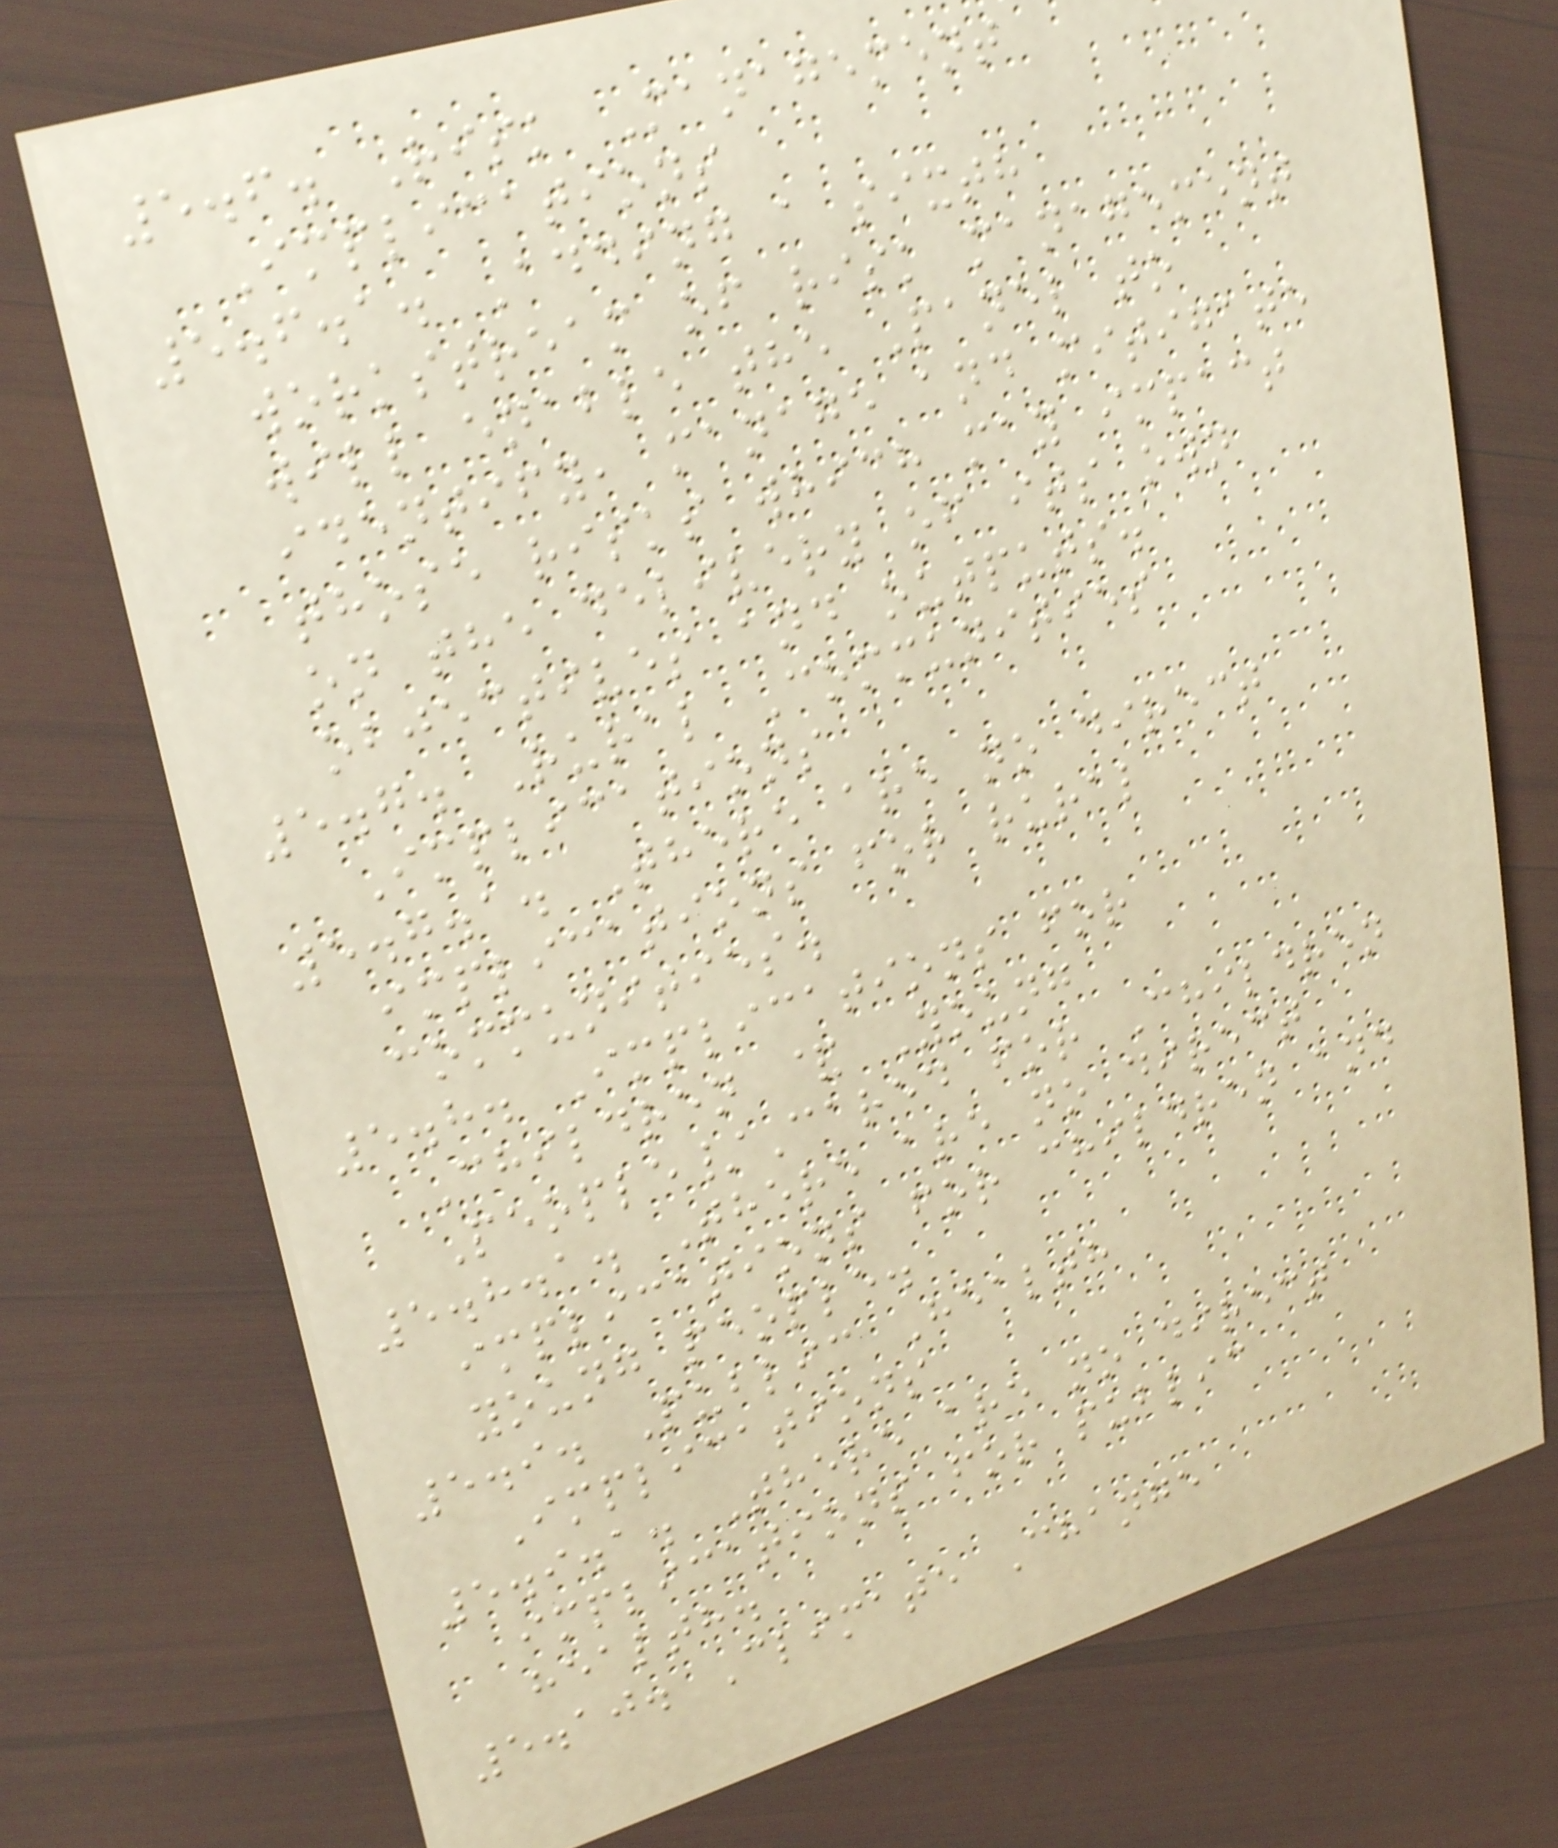5.6. Risk Management
Implications
5.6.1. Adding a sixth
workstream of risk management
will enable the Panel to
identify, manage and mitigate
those risks which may impact
on the delivery of its own
objectives and outputs.
5.7. Rural Communities
Implications
5.7.1. There are no direct
implications for rural
communities.
5.8. Implications for
Children & Young
People/Cared for Children
5.8.1. There are no direct
implications for children and
young people.
5.9. Public Health
Implications
5.9.1. There are no direct
implications for public
health.
5.10. Climate Change
